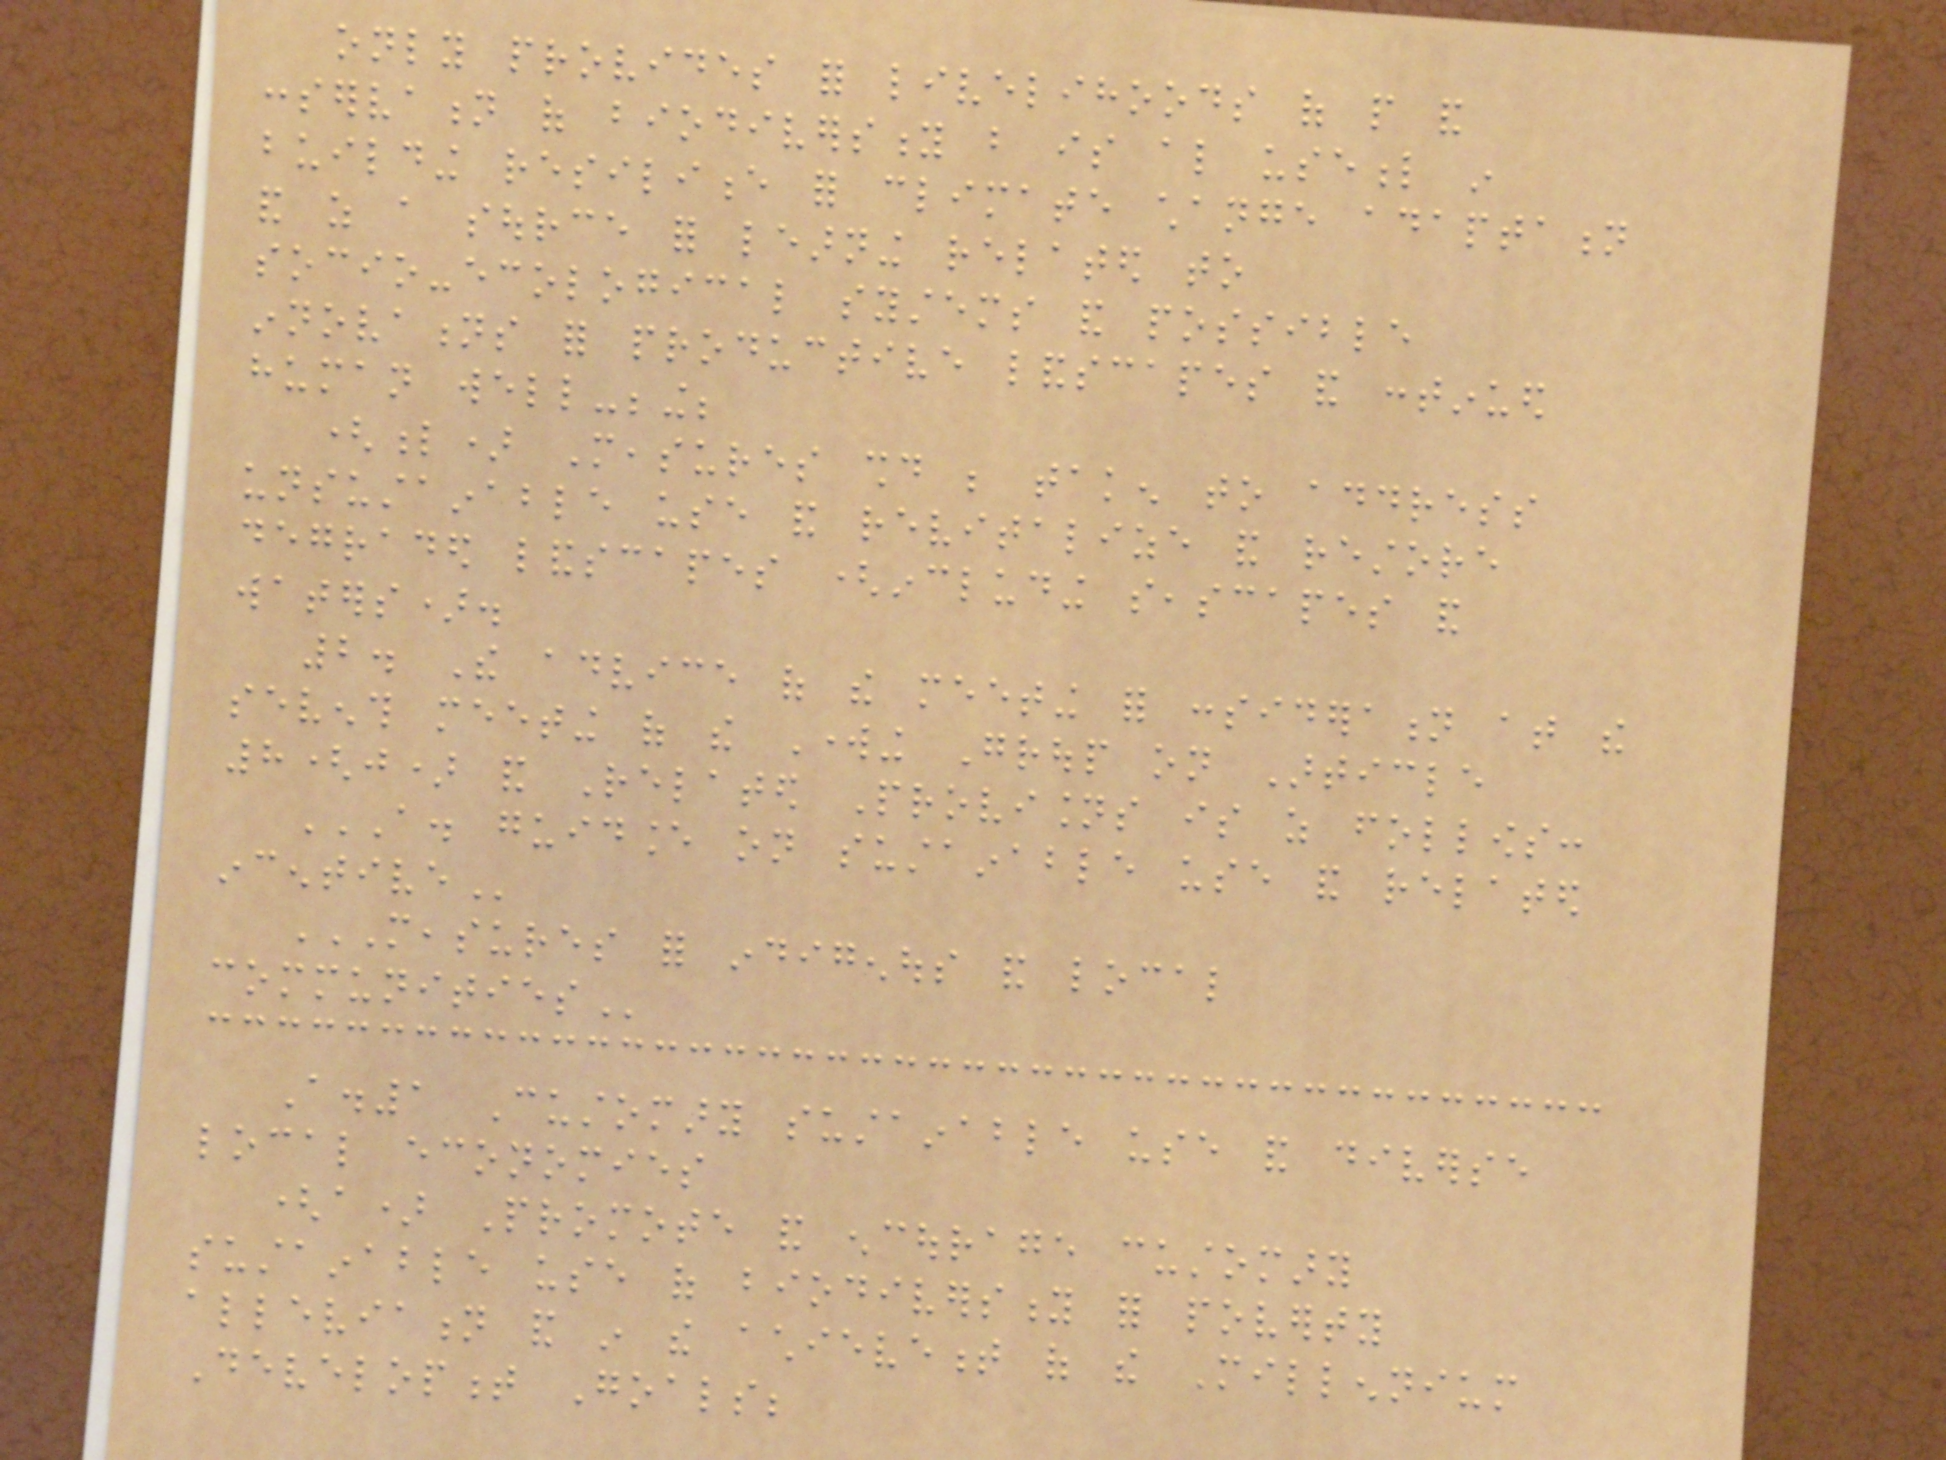only provides for livelihoods of people and
conservation of biodiversity but is also useful in
building resilience for climate change adaptation
and as a source for learning related to
socio-ecological systems and possible
innovations for productive landscapes and continued
human well-being;
(l) Measures should be taken to address
unsustainable use and revitalize and restore
degraded landscapes (including seascapes and
waters).
2. The advice of the meeting for consideration at the
seventh meeting of the Working Group on Article
8(j) and Related Provisions is as follows:
A. GUIDANCE ON SUSTAINABLE USE AND RELATED
INCENTIVE
MEASURES FOR INDIGENOUS AND LOCAL
COMMUNITIES
A.1 Customary sustainable use and diverse
local economies
(a) Promote and encourage customary
sustainable use of biodiversity for poverty
alleviation and in the achievement of the Millennium
Development Goals;
